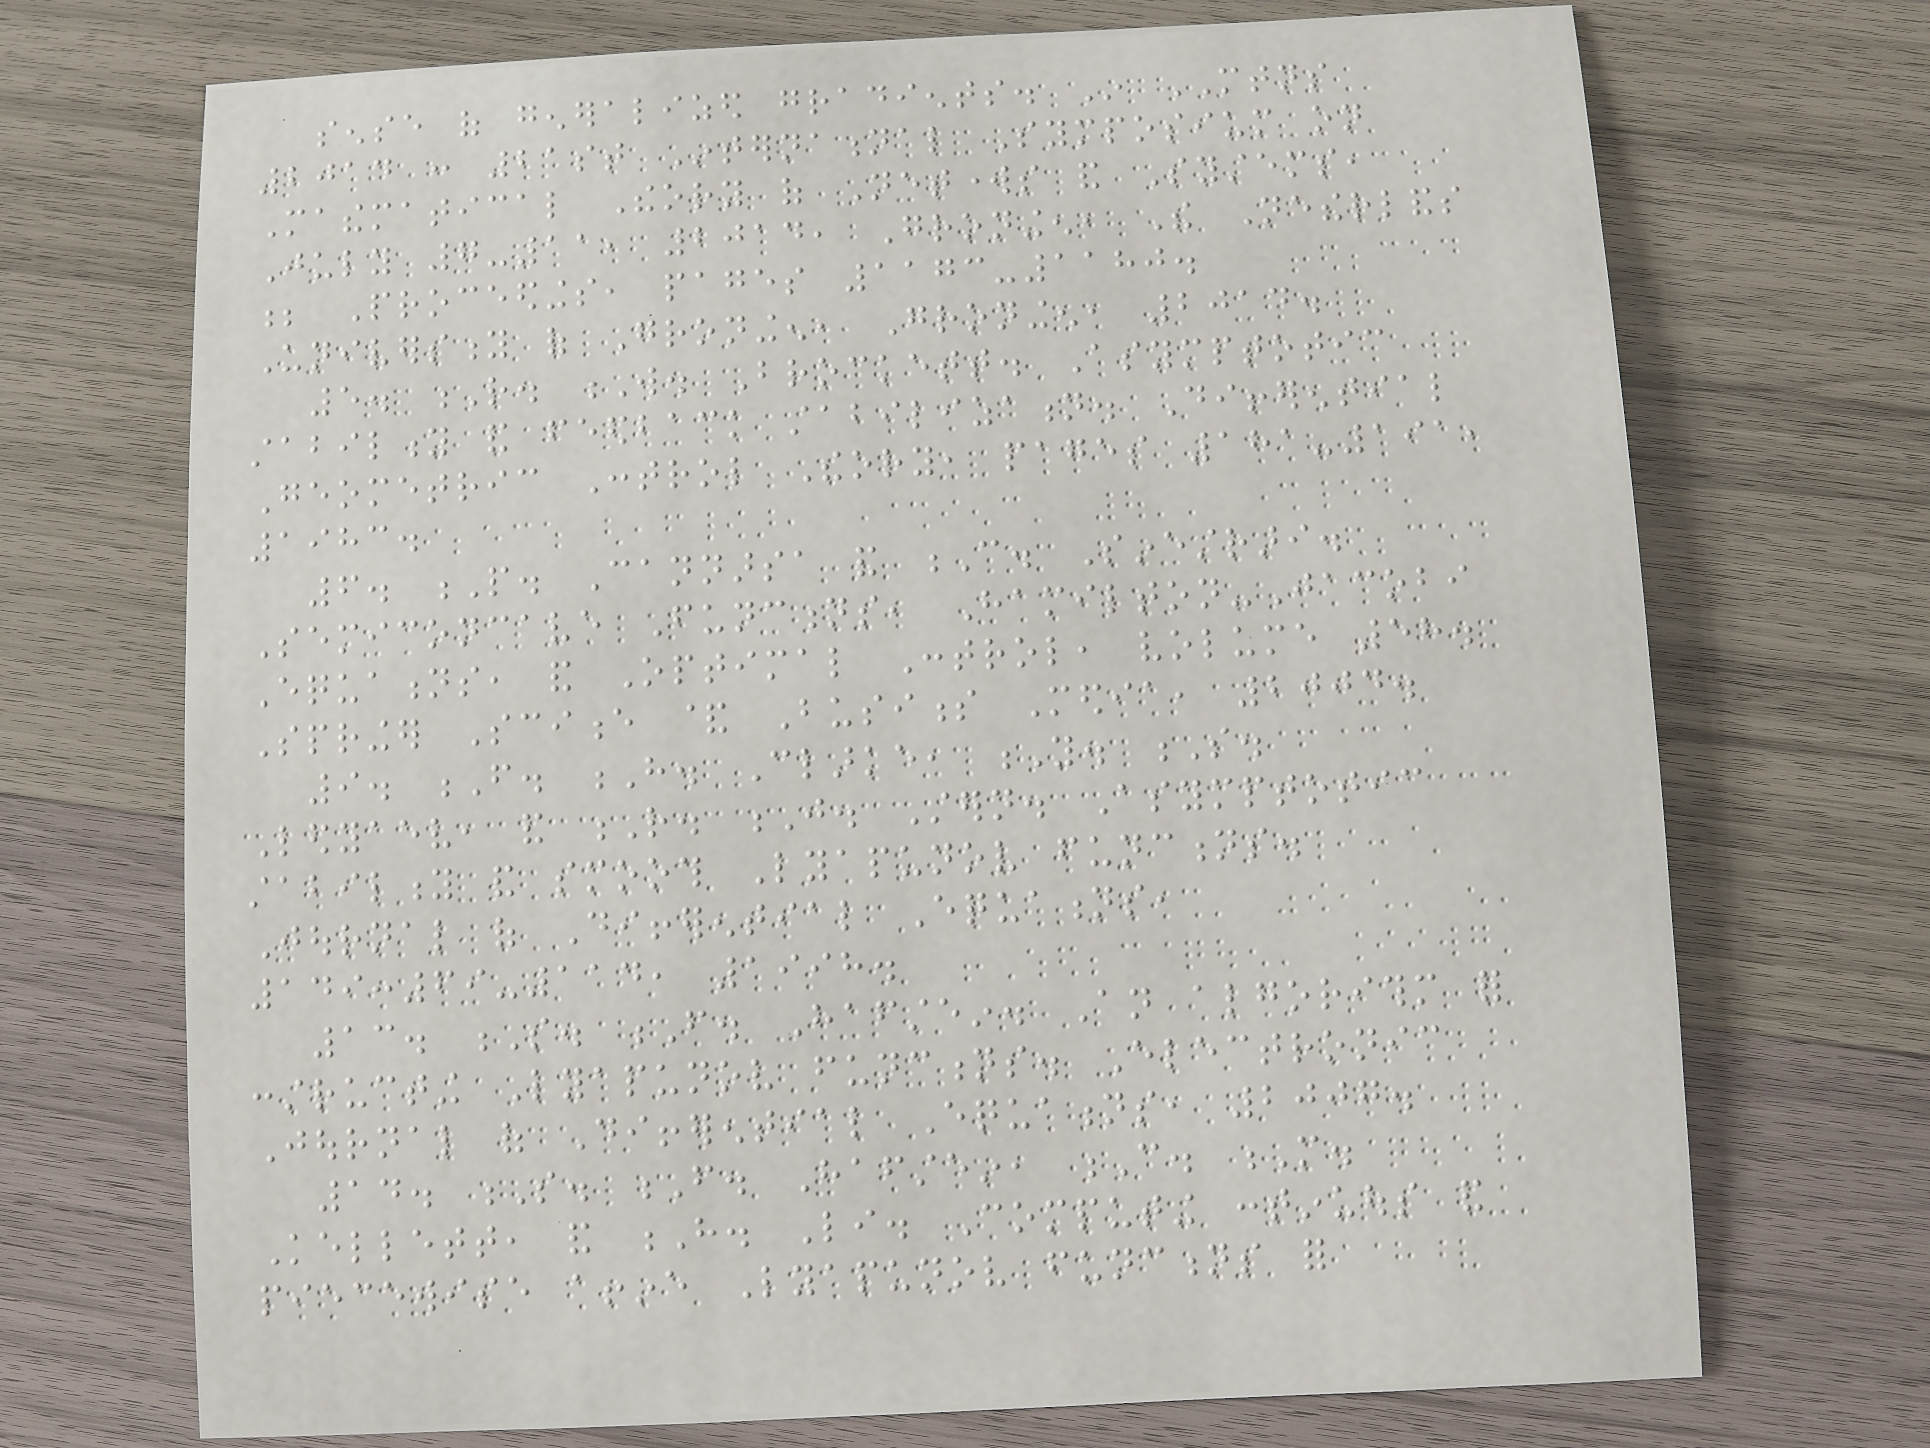sense of generalized gradients. In MTNS
2014 : 21st International Symposium on
Mathematical Theory of Networks and Systems,
July 7-11, 2014, Groningen, The Netherlands
; Proceedings, pages 1173-1180.
University of Groningen, Groningen, 2014.
5. R. W. Brockett. Asymptotic
stability and feedback stabilization. Differential
Geometric Control Theory, pages 181-191,
1983.
6. P. Cannarsa and C. Sinestrari.
Semiconcave Functions, Hamilton-Jacobi
Equations, and Optimal Control, volume 58.
Springer Science & Business Media, 2004.
9. F. H. Clarke, Y. S.
Ledyaev, and R. J. Stern. Asymptotic
stability and smooth Lyapunov functions.
Journal of Differential Equations,
149:69-114, 1998.
13. S. F. Hafstein. An algorithm for
constructing Lyapunov functions. Electronic
Journal of Differential Equations, 2007.
14. S. F. Hafstein, C. M.
Kellett, and H. Li. Computing continuous and
piecewise affine Lyapunov functions for
